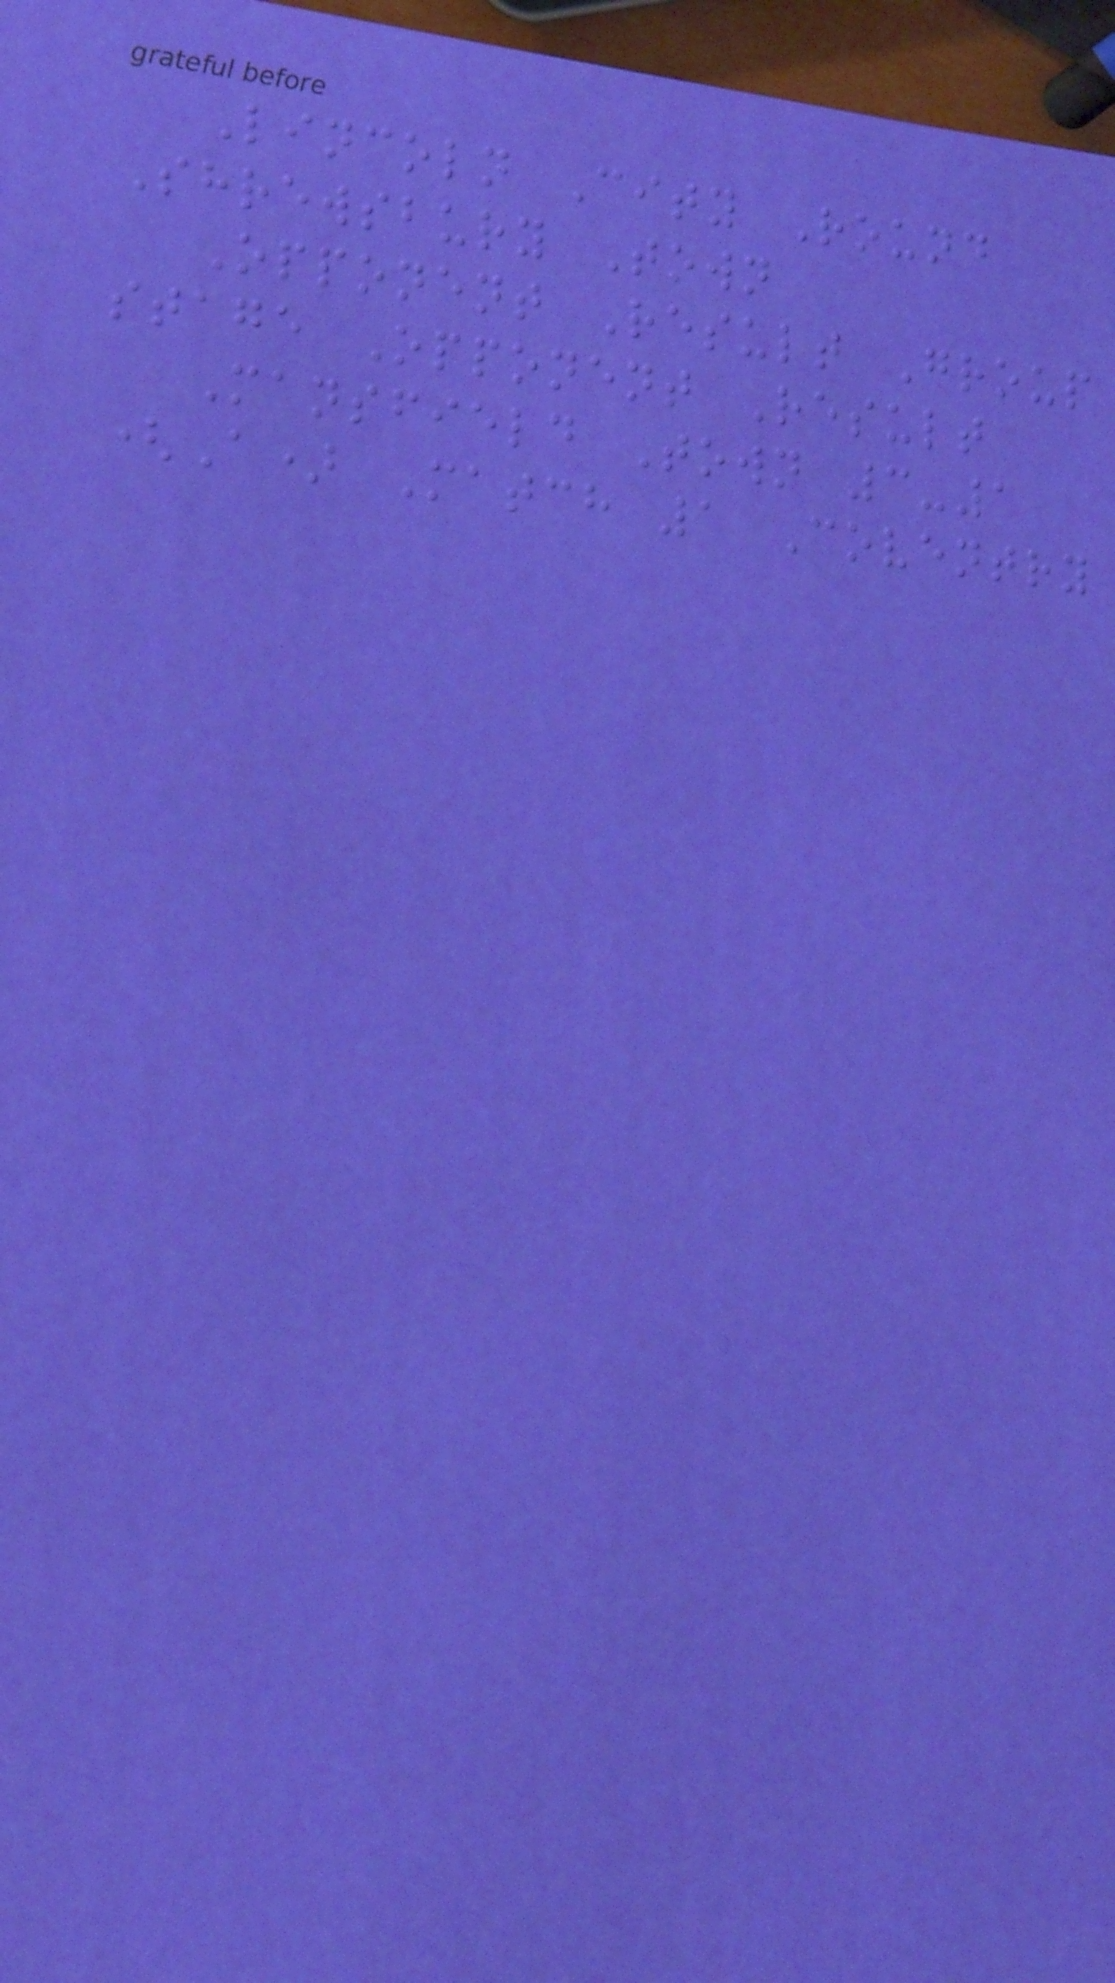Lincoln City Round
Shrewsbury Town
Opponent Result Group
stage Opponent Result
Mansfield Town 3-1
(A) Match 1 Coventry
